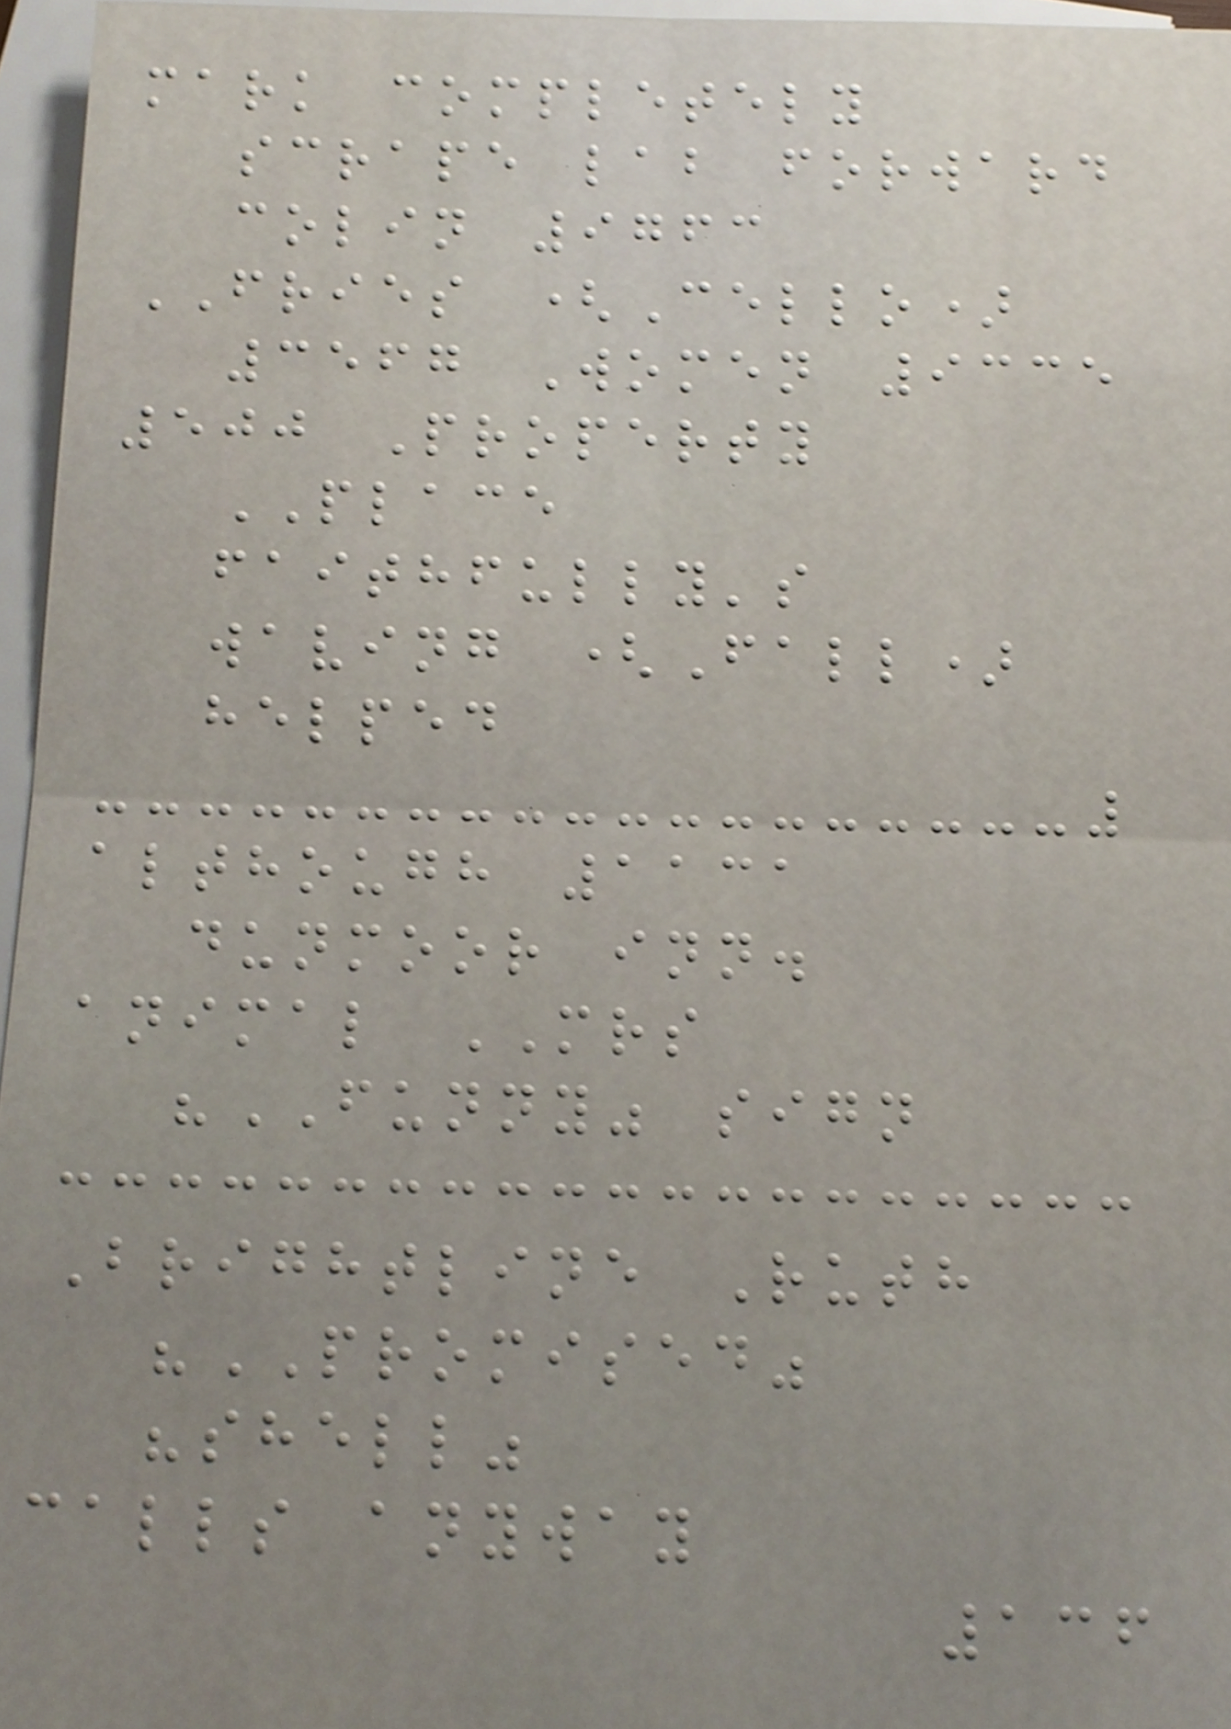mark completely
scrape lab forward
colin 9763
FRIES (Cello)
3567 Women 9335
500 Property
PLACE
faithfully's
waving (Fall)
helped
although 1131
dunmoor inn.
animal MRS
"FUNNY" sign
Brightline Ruth
"PROMISED"
"shell"
calls anyway
136
